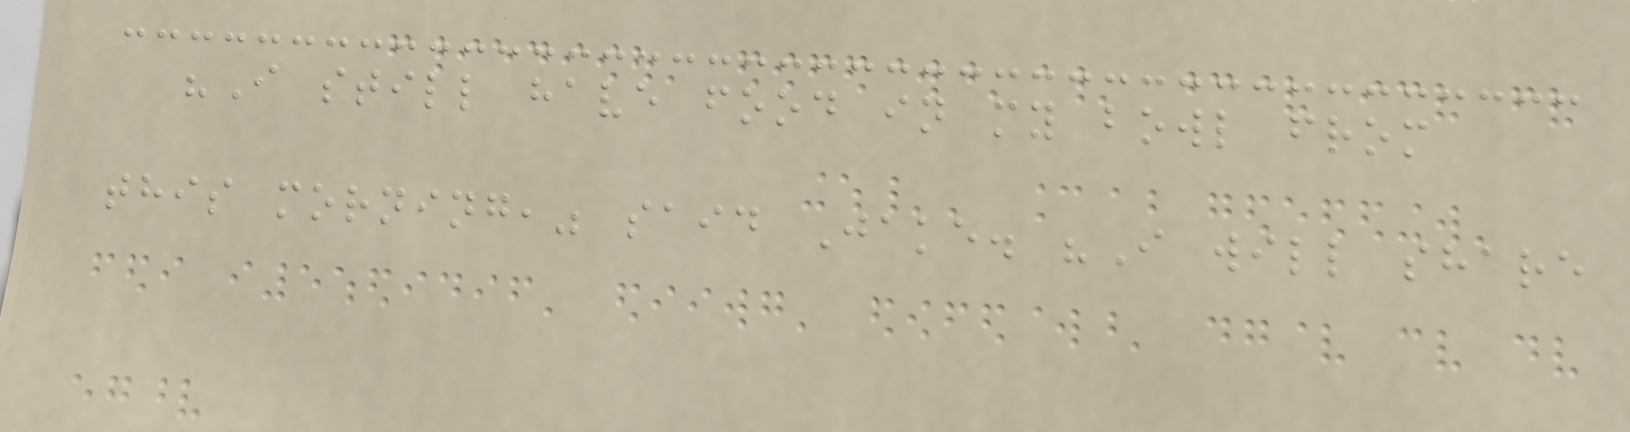"I still have food in my bowl from
this morning," said Jake. "I will share
